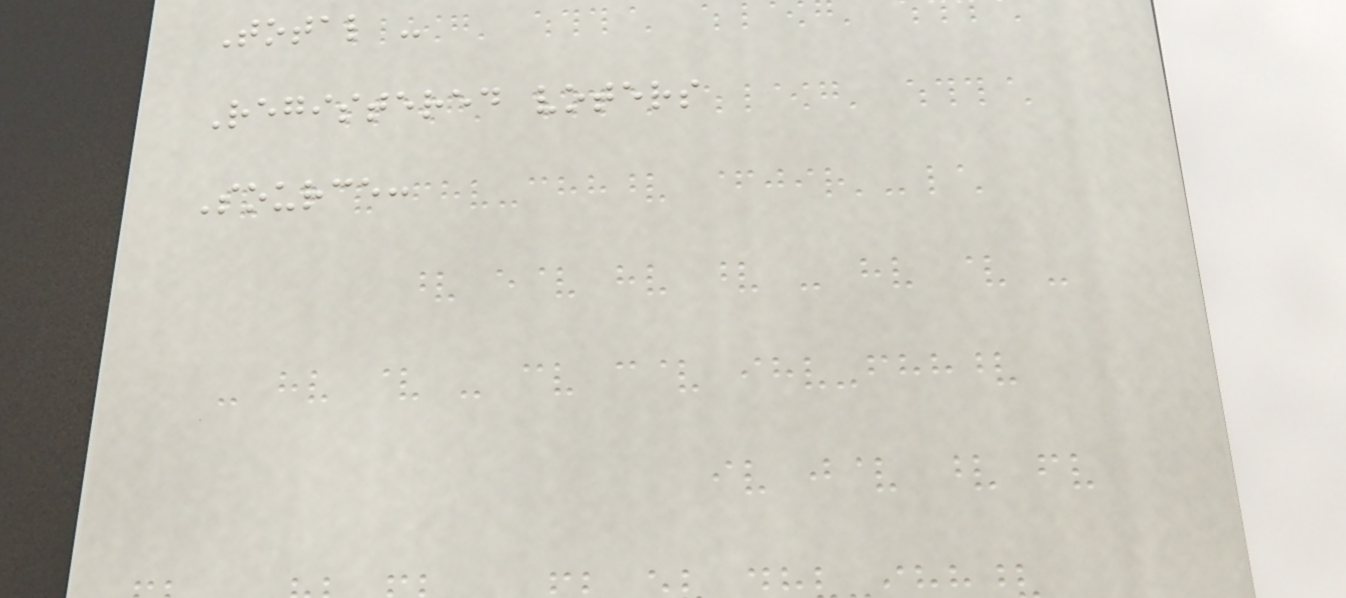Total -
Registered voters
Source:
